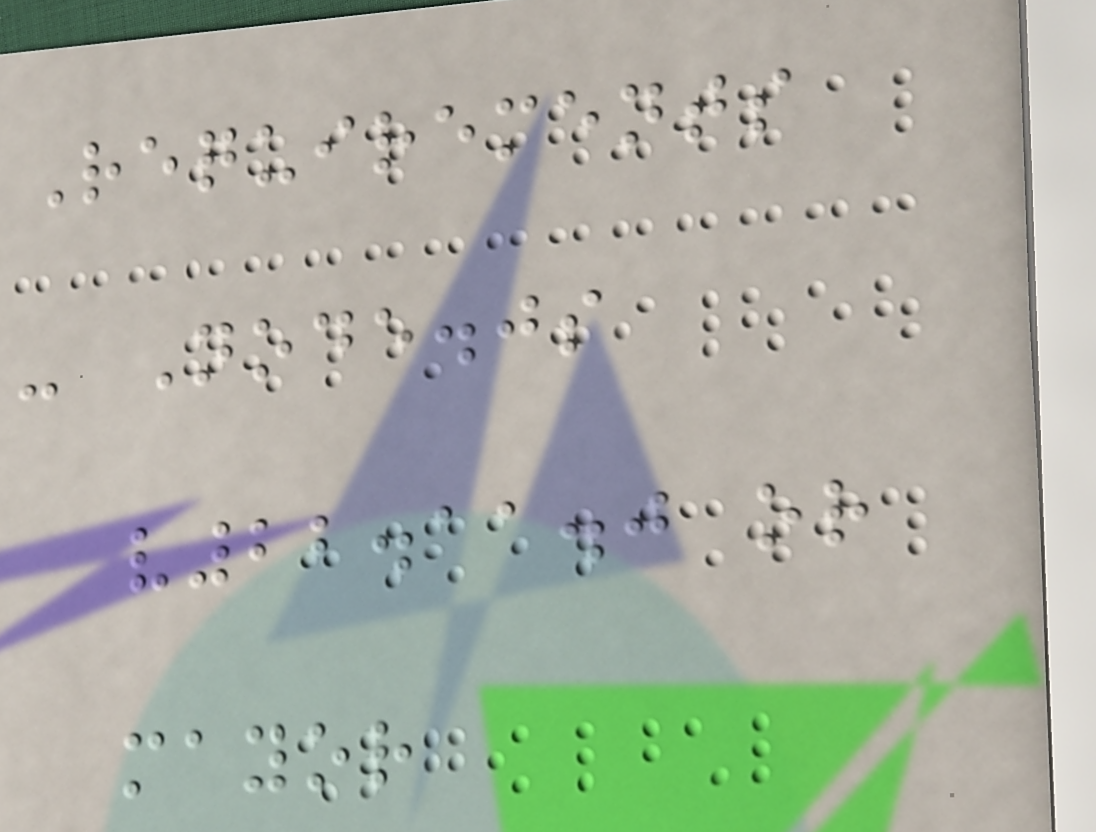Requirements
- Node.js
v22.11.0 or
mayor
